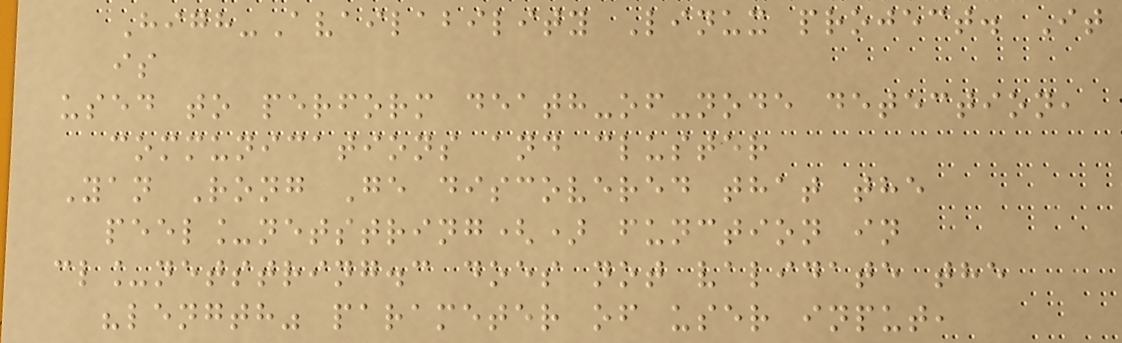High-Availability Linux project. It
is
used to perform death-of-node detection,
communications and cluster
Yan Rong Ge discovered that the
peel_netstring() function in
cl_netstring.c does not validate the
"length" parameter of user input,
